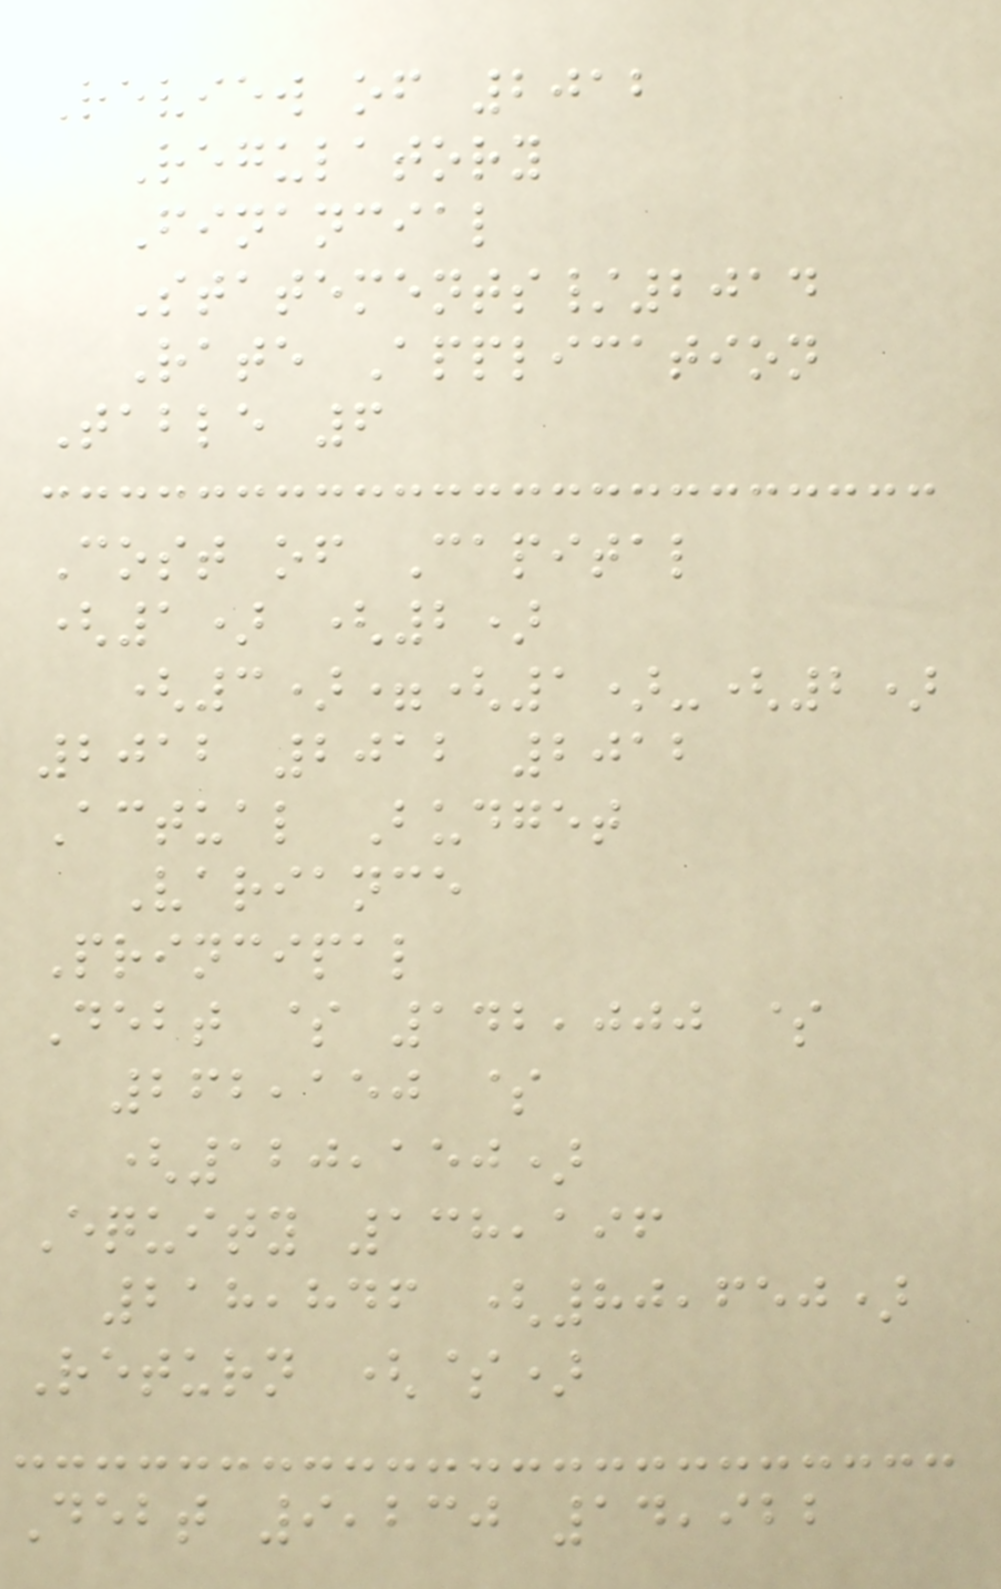Review of 2012
Regulatory
Financial
Statements/2014
Rate Application
Table 6
Cost of Capital
(1) (2)
(3)=(1)-(2)
2012 2012 2012
Actual Budget
Variance
Principal
Debt $ 142,000 $
262,150 $
(120,150)
Equity 138,196
218,846 (80,650)
Return ($)
Debt 9,230 14,922
